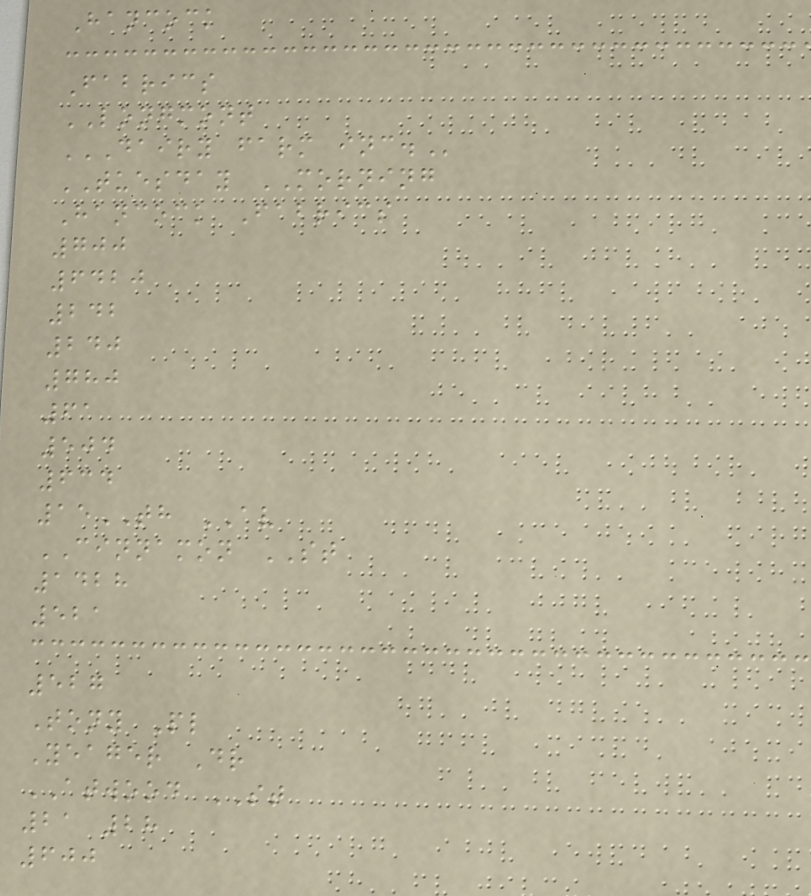Hancock
Fabrics
LONGMONT
DAIRY FARM INC.
TUESDAY MORNING
Hancock Fabrics
700
6420
242
240
780
61
504
634
15TH AV
CINNAMON ST
1428
521
527
Tony Pl
Yeager Dr
ATWOOD ST
21 28
600
